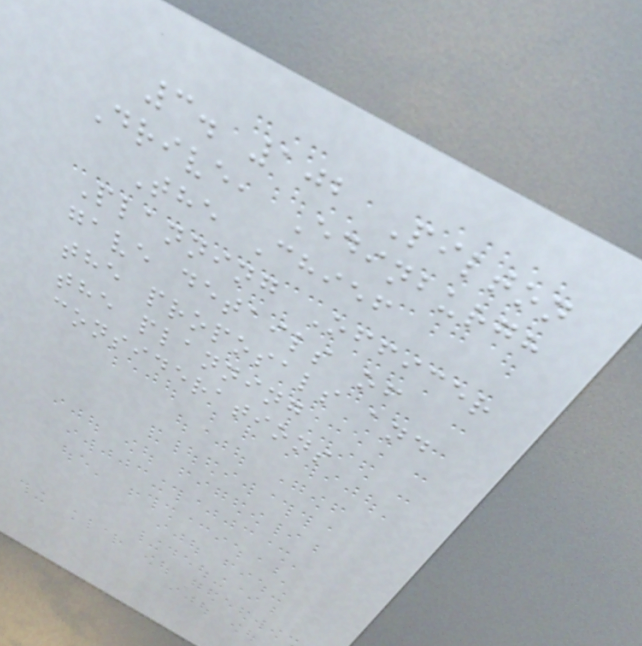3. 102 Pilton
Drive, Edinburgh
The Chief
Planning Officer
gave details of
the proposals and
the planning
considerations
